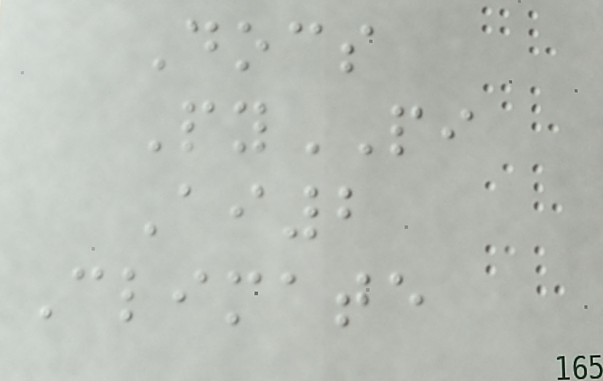Docs
PyPI
Ai2
Climate
